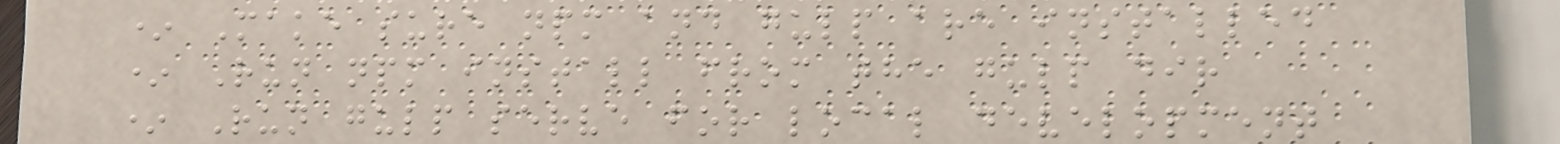* Make sure npm and gulp are installed
* Run npm install from the gulp dir
* Run gulp serve for local development
